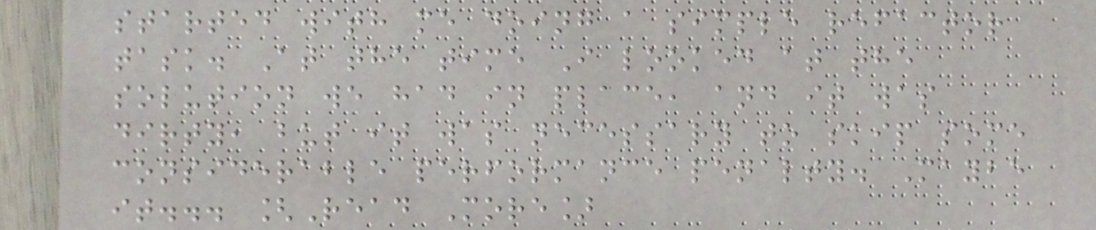started with me doing a simple refactor
task. At the time I looked at the
solution we had in place, and it was
dirty, but it was necessary to skip some
considerable performance penalty. Maybe
it... [Read More]
